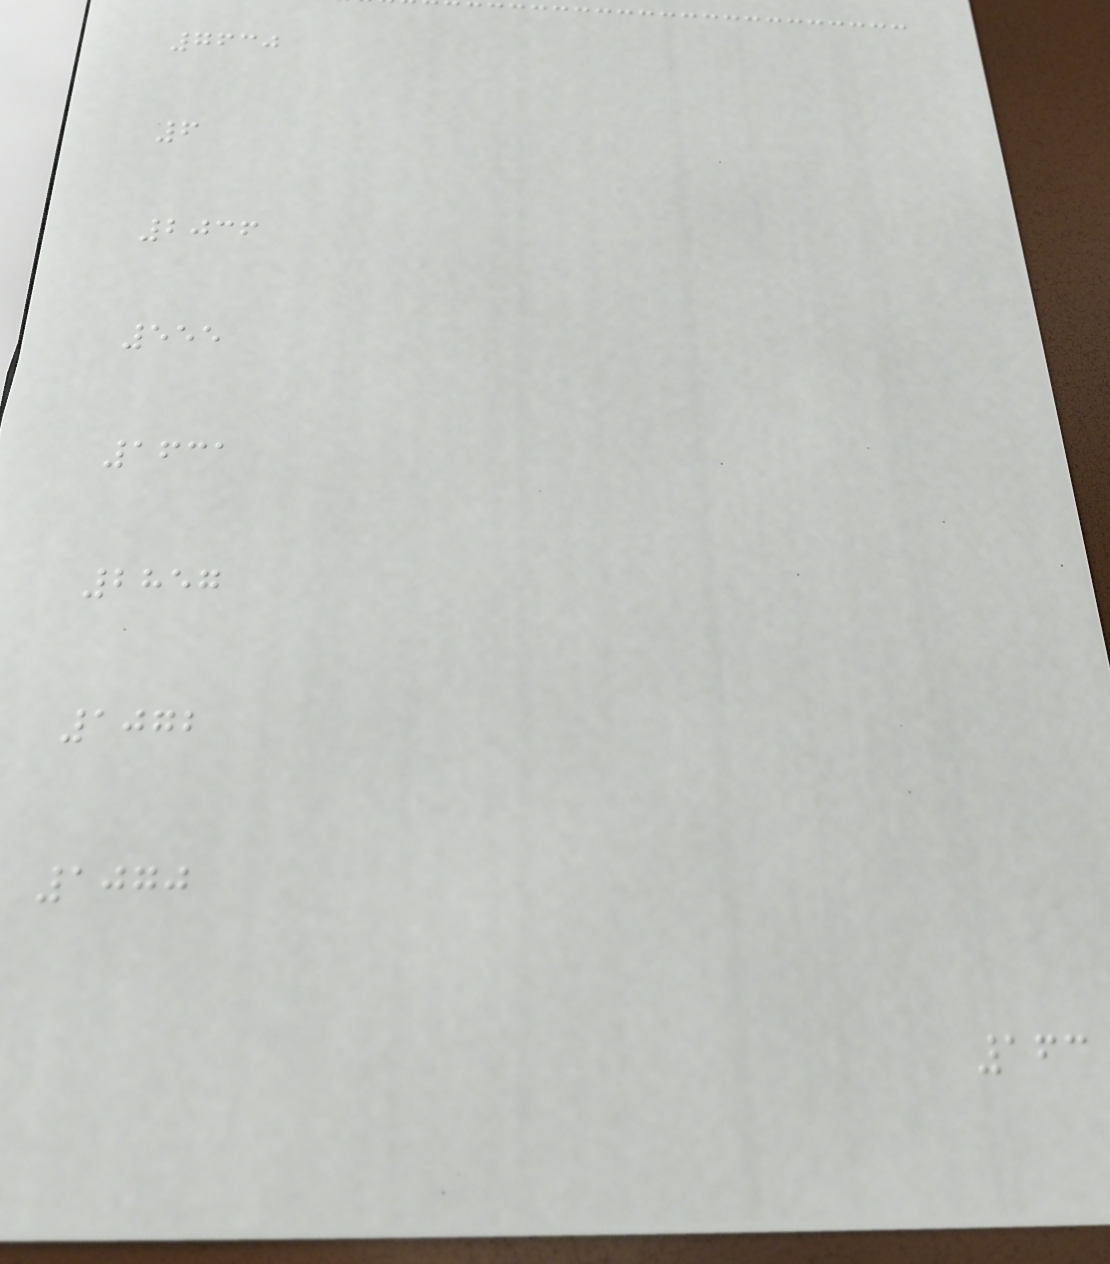7630
6
2036
555
1631
2857
1072
1070
163
